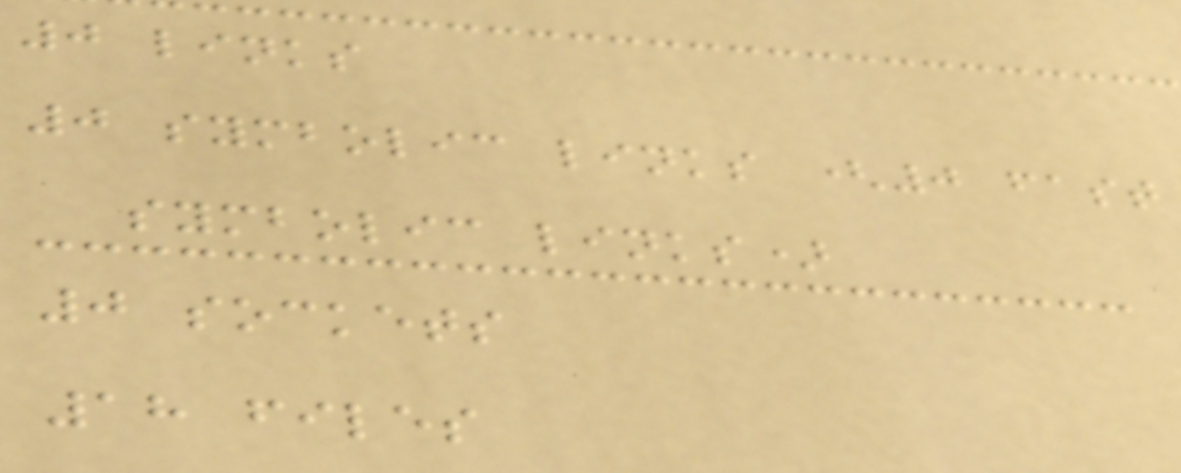0 links
0 symbolic links (0 fast
symbolic links)
0 sockets
18 files
